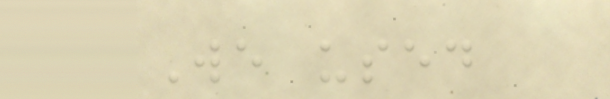We used
